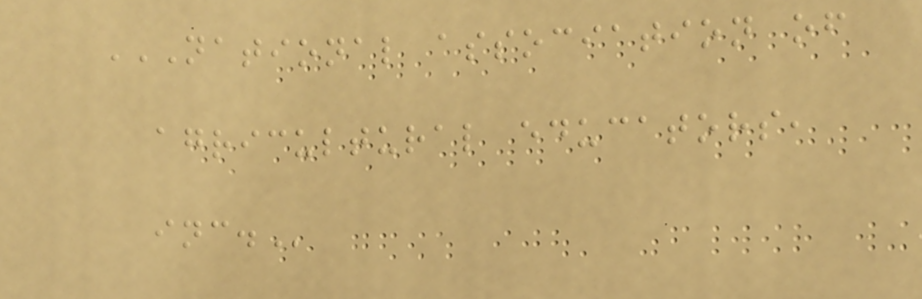NATIONAL ASSOCIATION OF
AGRICULTURAL EDUCATORS,
INC.
